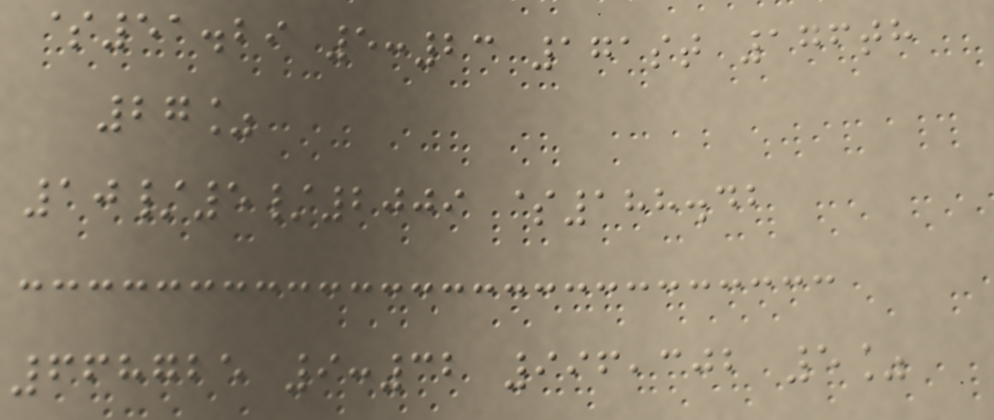$51.29 5:23 171st 176th
27%
10/5/2009 $188.42
668725 9:32 996,302 5%
